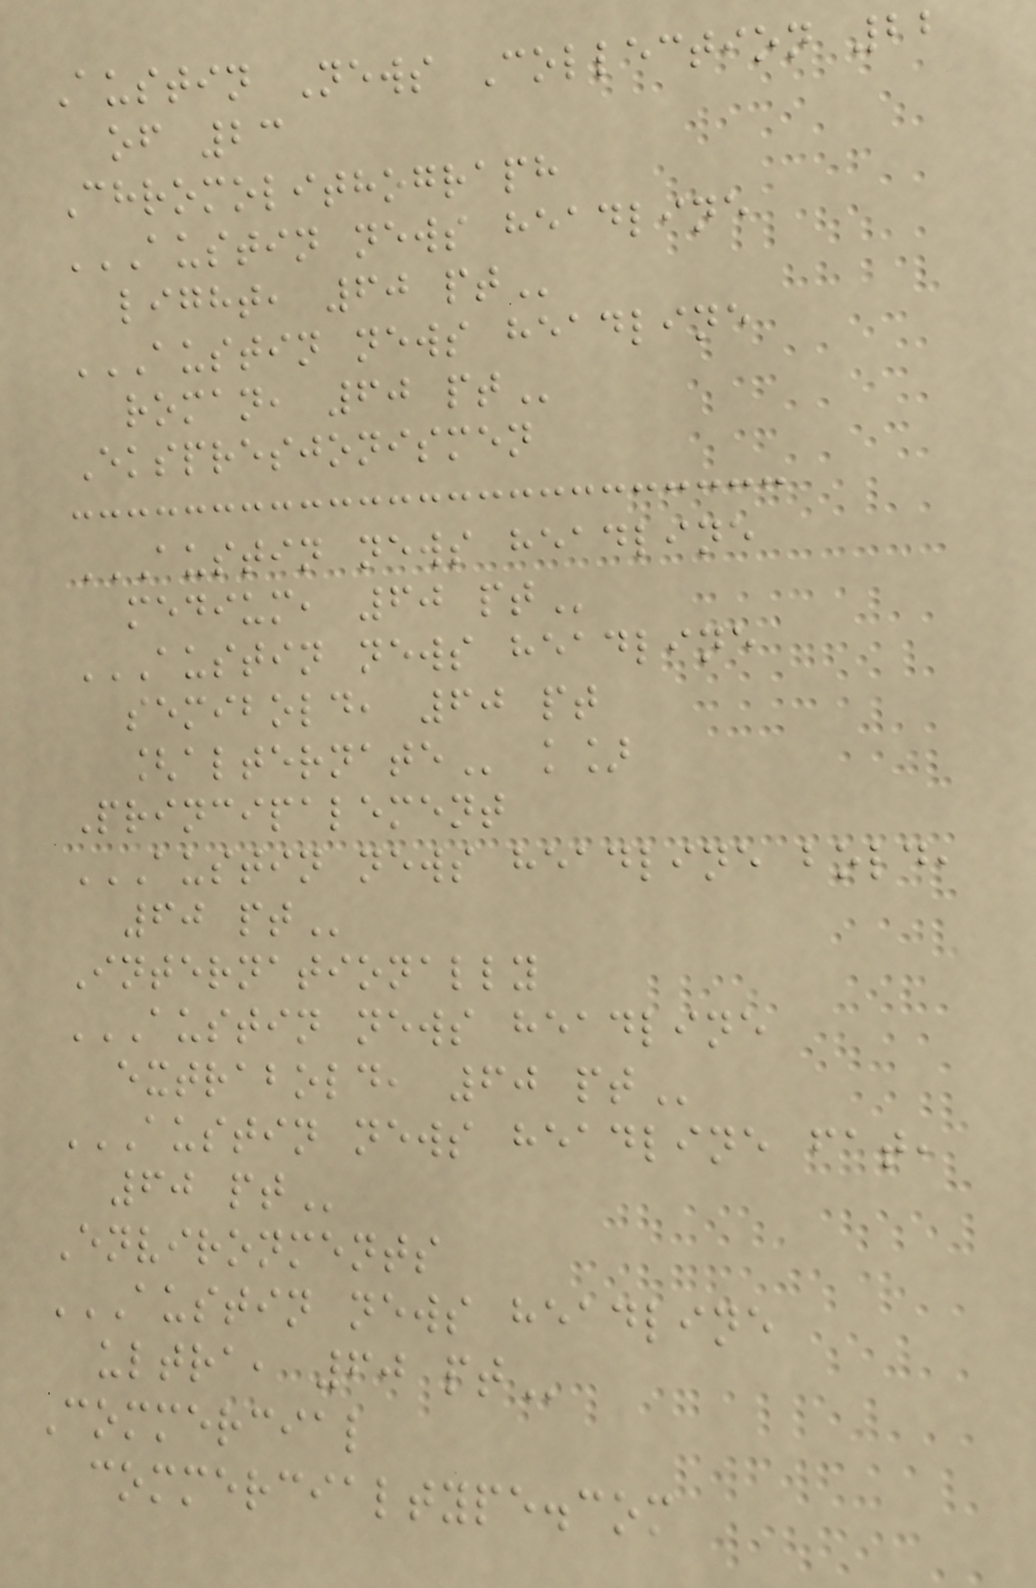Austin News Collection 22
of 23
Chromolithograph
AUSTIN NEWS HEADLINE
LIGHT, 60 PT
AUSTIN NEWS HEADLINE
ROMAN, 60 PT
Ekspresjonismen
AUSTIN NEWS HEADLINE
MEDIUM, 60 PT
AUSTIN NEWS HEADLINE
SEMIBOLD, 60 PT
[ALTERNATE k]
Principalement
AUSTIN NEWS HEADLINE BOLD,
60 PT
Internationally
AUSTIN NEWS HEADLINE
EXTRABOLD, 60 PT
AUSTIN NEWS HEADLINE FAT,
60 PT
Environments
AUSTIN NEWS HEADLINE
ULTRA, 60 PT
Commercial
commercialtype.com
